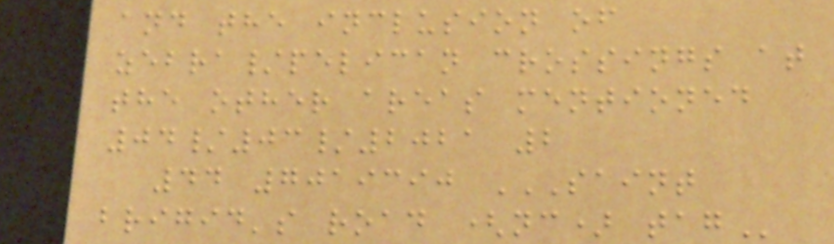and the inclusion of
zebra/pelican crossings at
the other areas mentioned
04/03/2021 2
44 7019390 SAINT
BRIGID'S ROAD (NC) TAG
